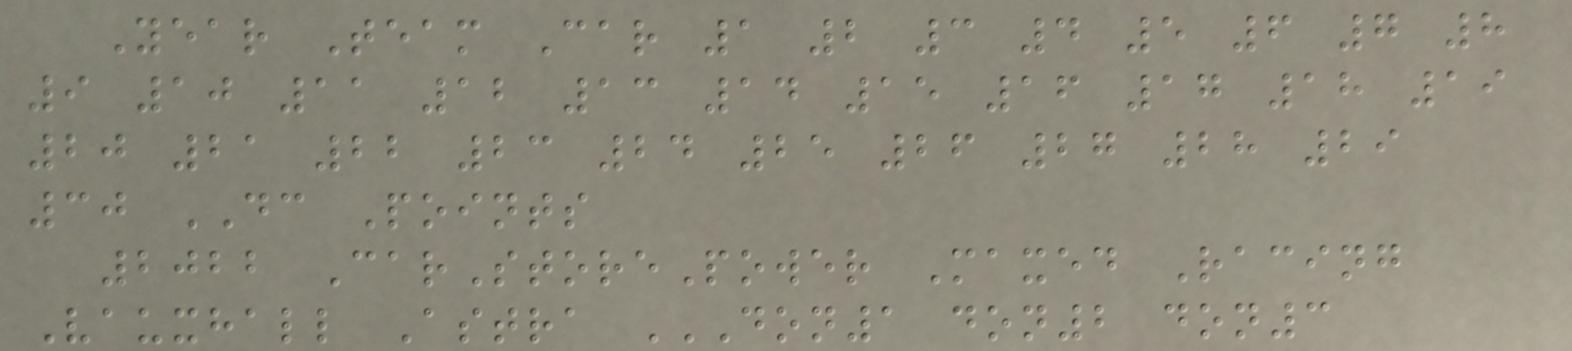Year Team Car 1 2 3 4 5 6 7 8
9 10 11 12 13 14 15 16 17 18 19
20 21 22 23 24 25 26 27 28 29
30 DC Points
2022 CarStorePower Maxed Racing
Vauxhall Astra DON1 DON2 DON3
